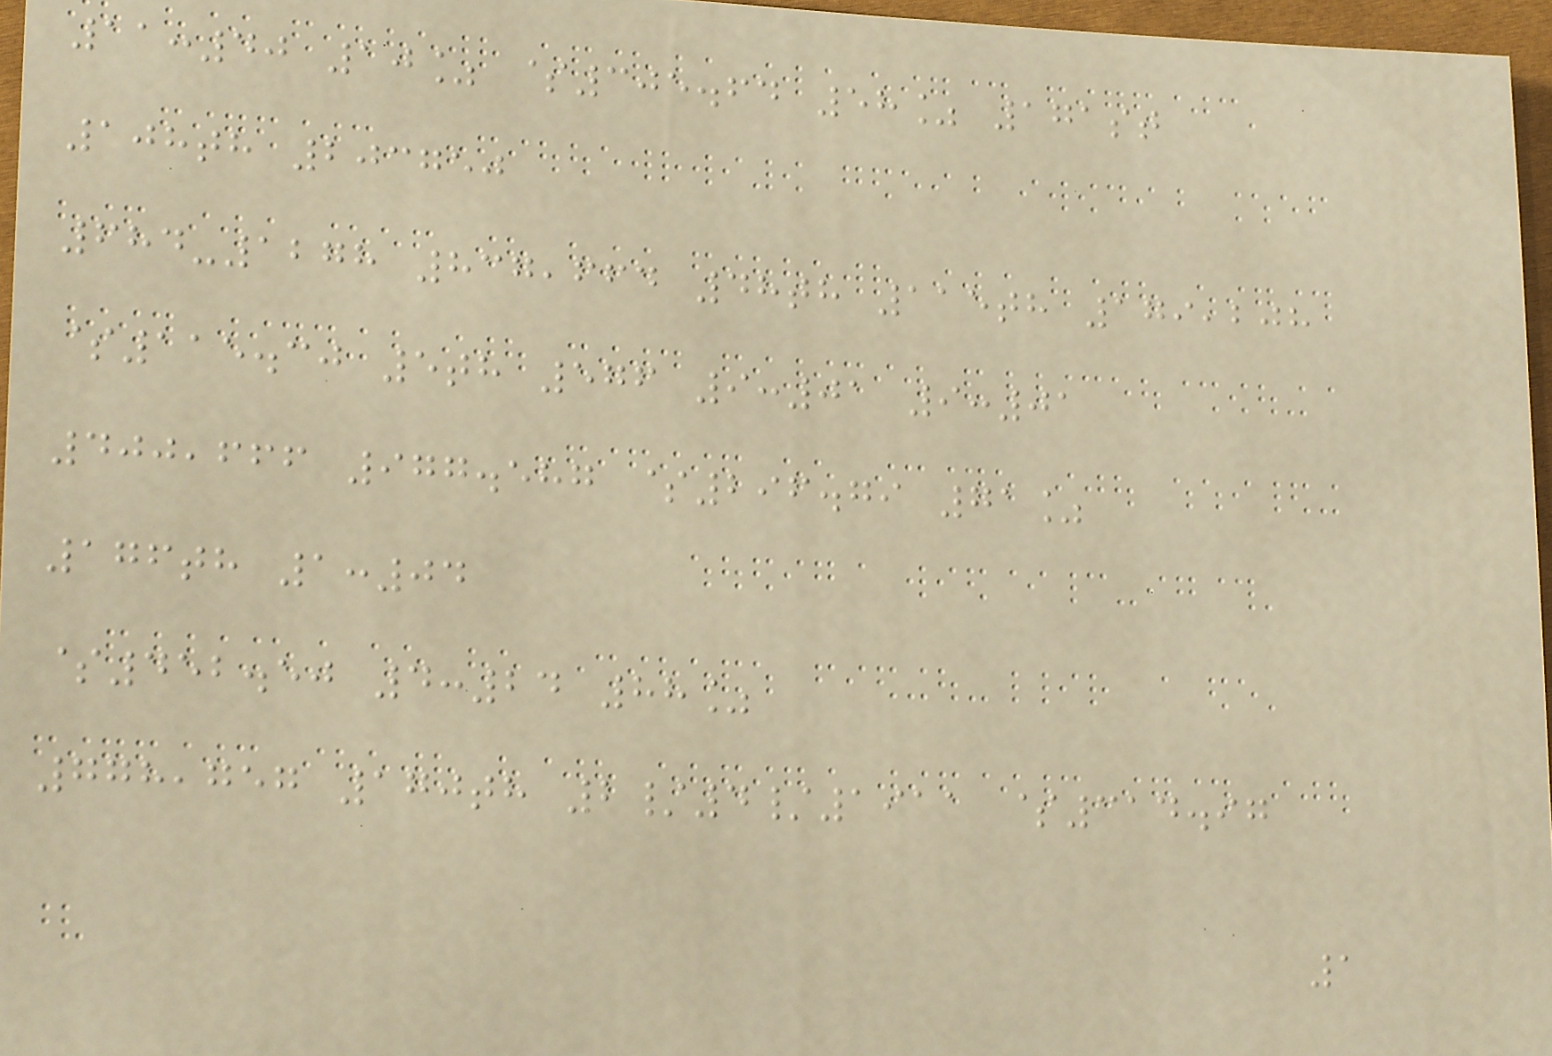11:40 10% $305.64 58% 171st
108th 203750
684-1278 837,664 48th 115th 179,208
$115.30 5th 576 9:01 9:01
400,666 977.587 $296.79 71%
176th 1:04
$452.50 4:24 88%
778,757 170th 2/4/1911 $314.97
1
